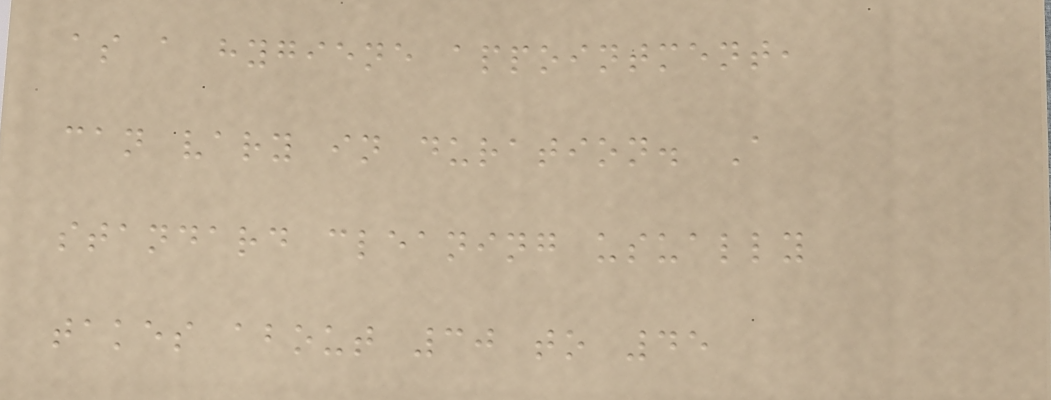as a hygiene appointment,
can vary in duration. A
standard cleaning usually
takes about 30 to 45
